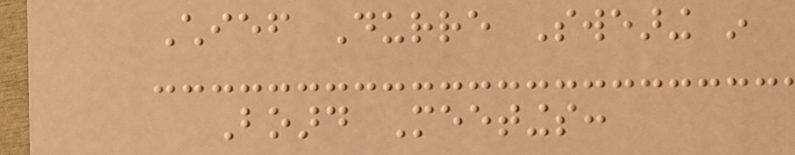Chief Durre Swearing in
Board Meetings:
